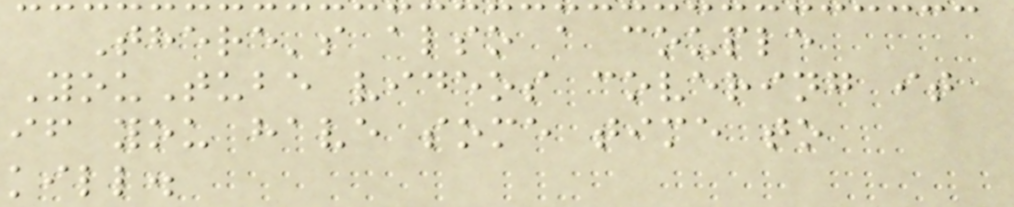There's also a couple
YouTube videos covering it
if you have some time to
kill.
